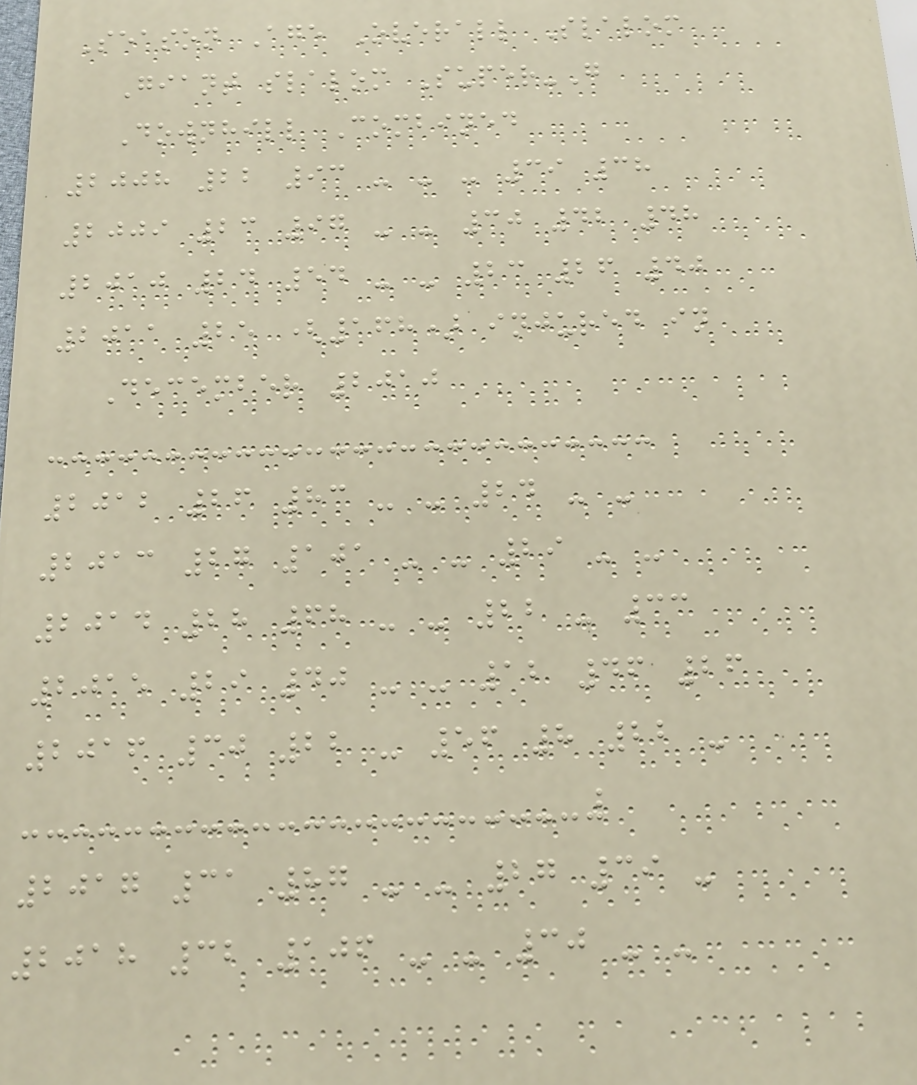Season Age Overall Slalom
Giant slalom Super-G
Downhill Combined
2008 22 93 - - - 39 38
2009 23 97 - - 30 42 48
2010 24 54 - - 23 26 40
2011 25 (168) injured in
December 2010
2012 26 83 - - 24 - -
2013 27 101 - - 29 - -
2014 28 68 - - 22 - 33
2015 29 40 - - 12 46 26
2016 30 22 - 56 8 22 -
2017 31 87 - - 27 39 -
2018 32 106 - - 30 - -
